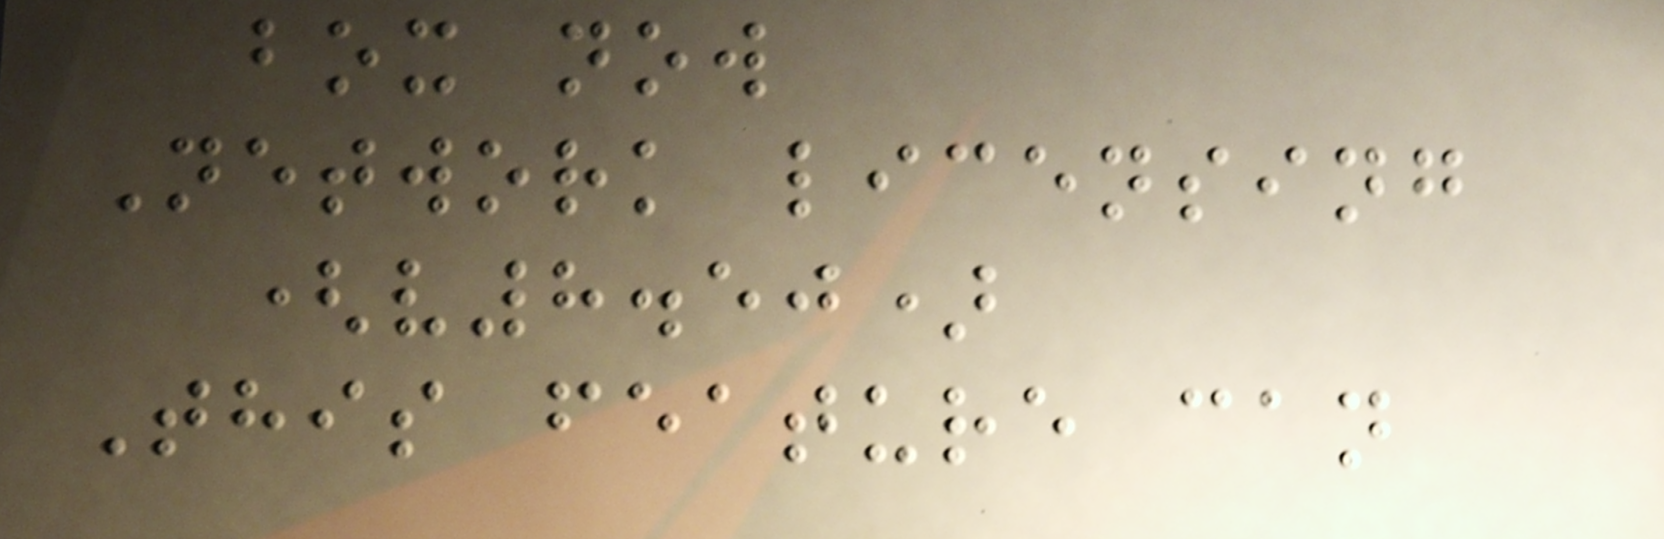box now
Network licensing
(v8.50)
This feature can
